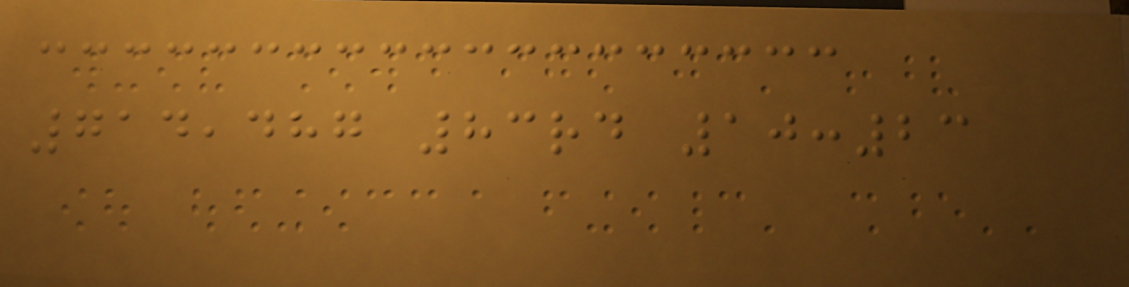714,487 83rd 10:23
